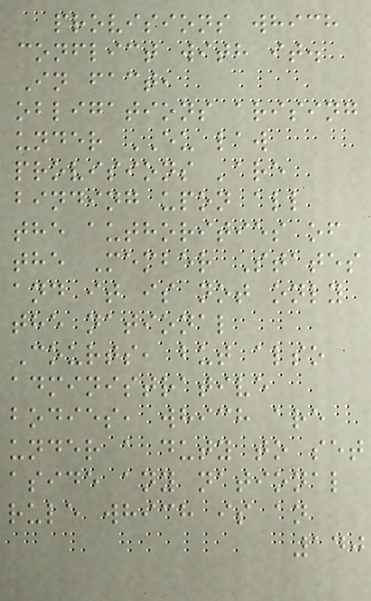provisions which
conflict with it.
In fact,
obligations arising
under EU law
provisions 'are
binding upon all
the authorities of
the Member States
and it is not only
the national
Courts, but also
administrative
bodies, which are
under a duty to set
aside any national
rule which is an
140
